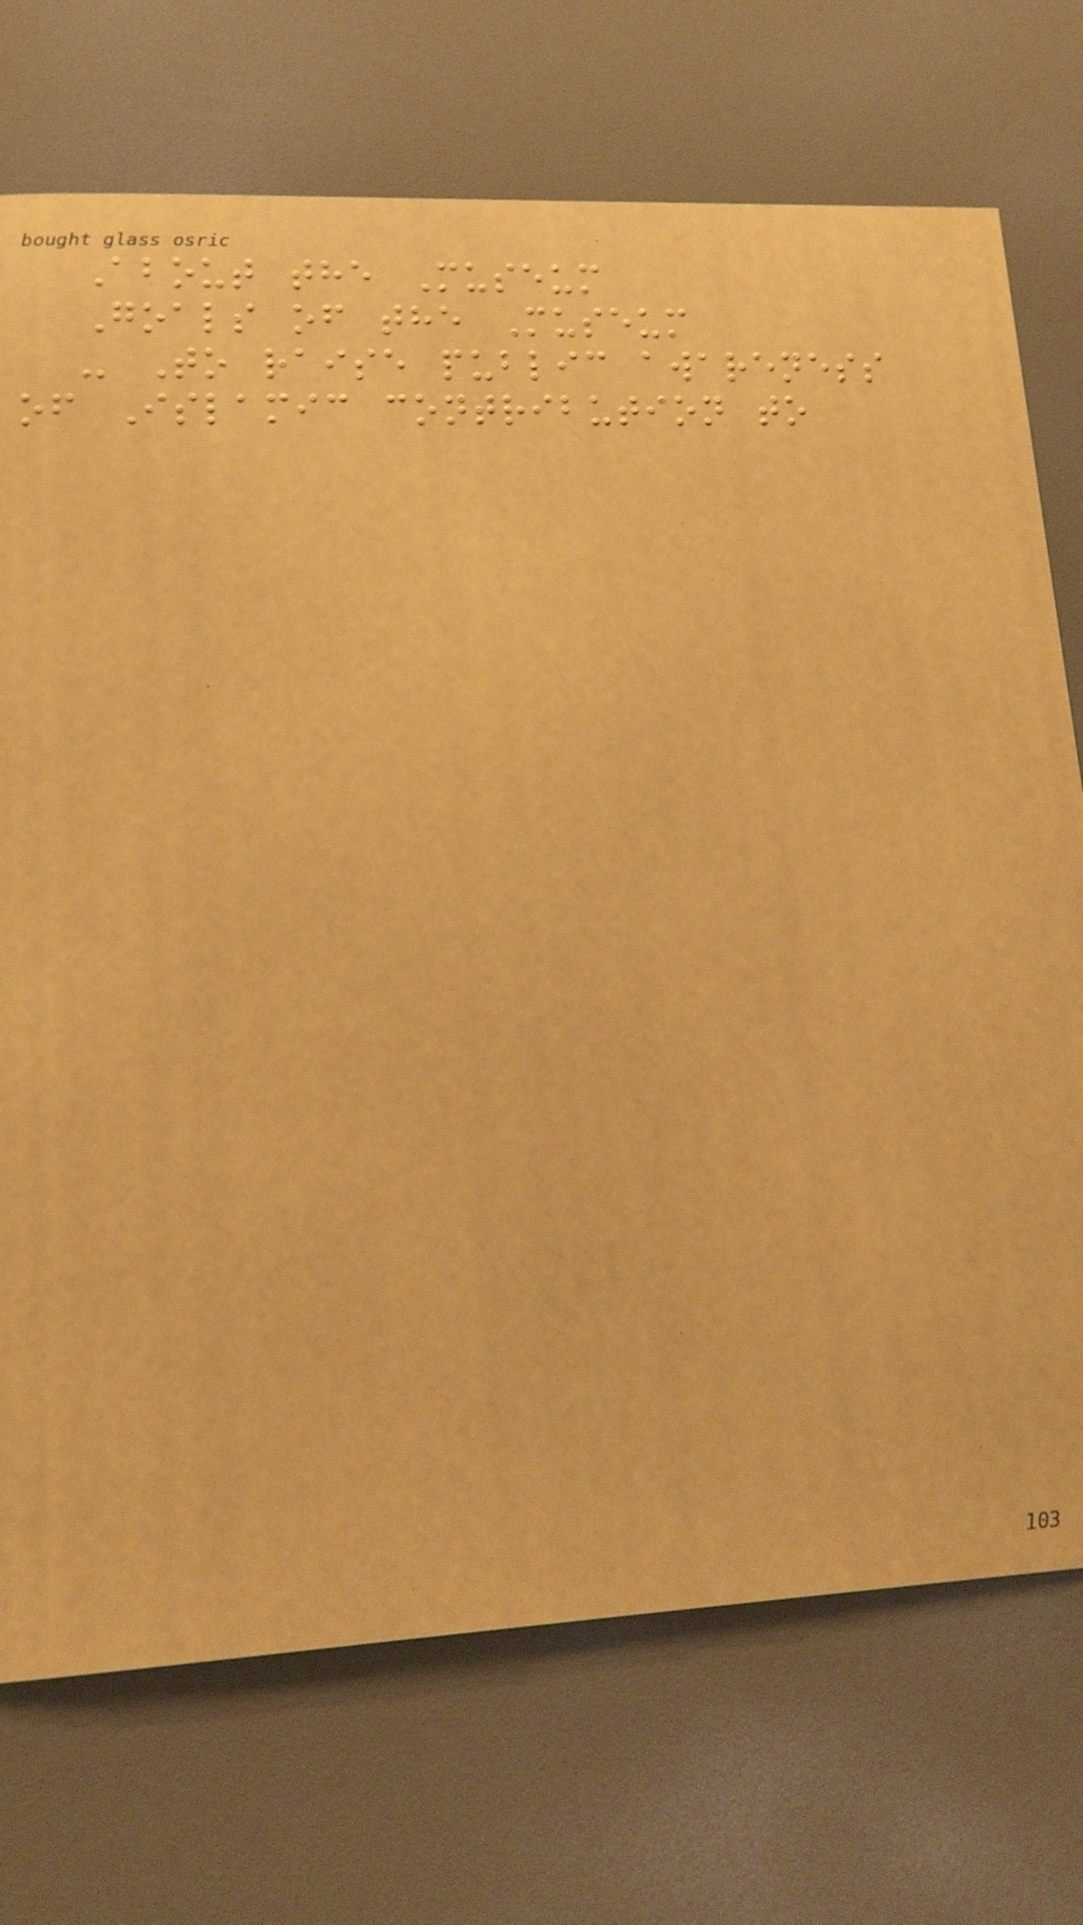About the Museum
Goals of the Museum
- To raise public awareness
of Islamic contribution to
